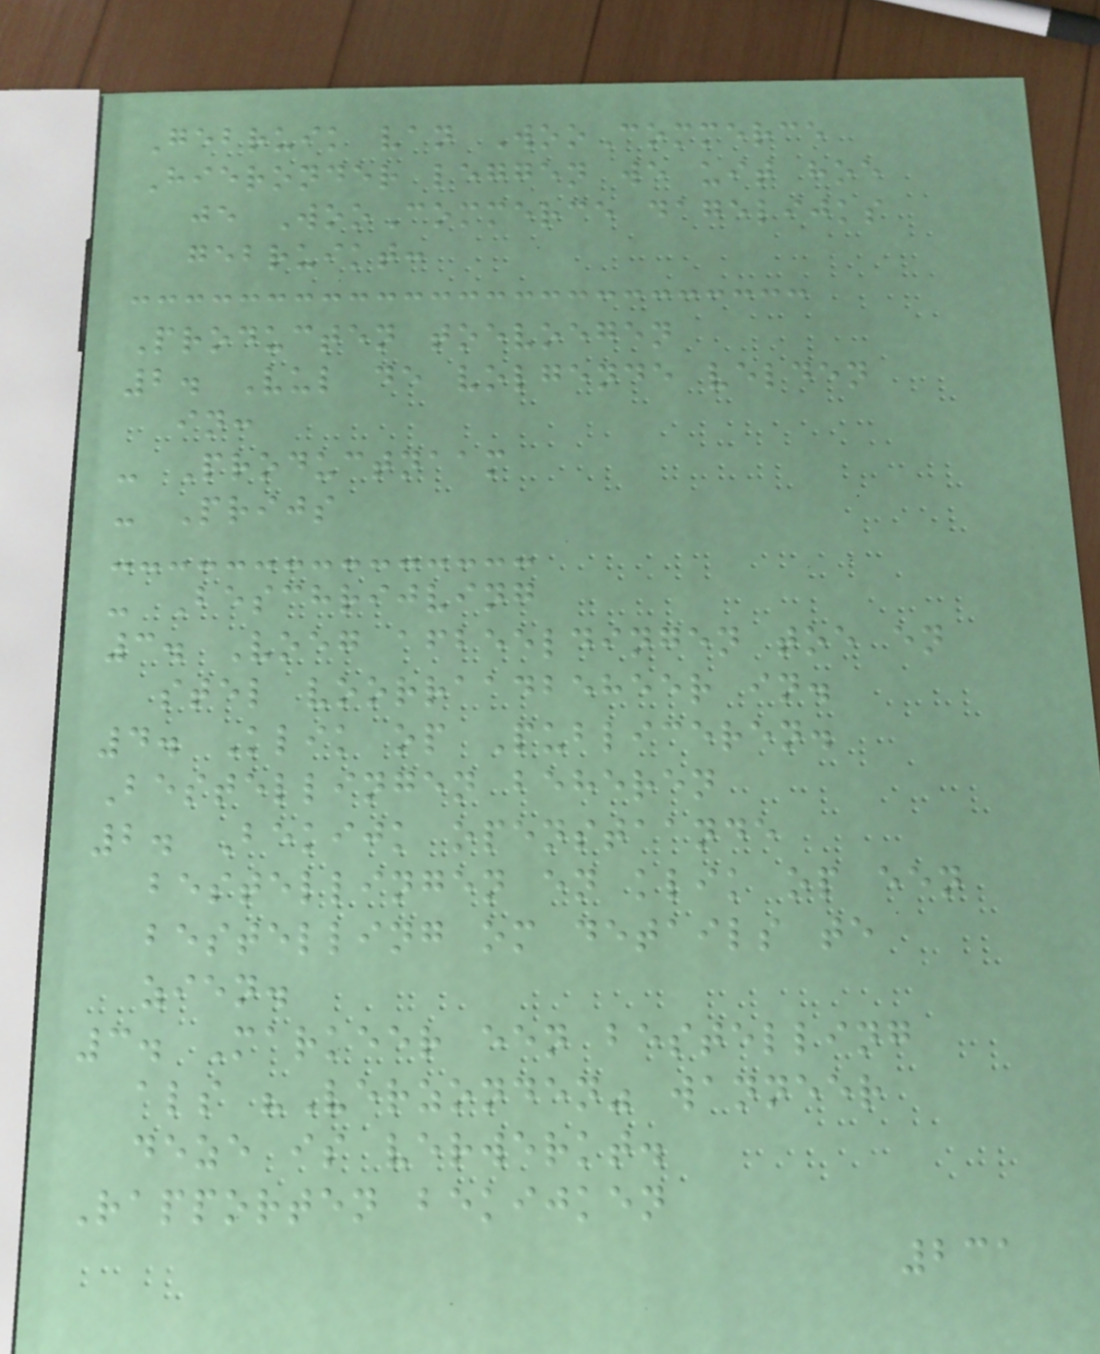Gebruik van WooCommerce
Hieronder leggen we uit hoe
je WooCommerce dagelijks
gebruikt:
Producten toevoegen
2. Vul de volgende velden
in:
- Productnaam
- Prijs
- Beschrijving
3. Voeg afbeeldingen toe en
stel voorraadbeheer in.
4. Klik op Publiceren.
Bestellingen beheren
2. Bekijk openstaande
bestellingen en klik op een
bestelling om details te
zien.
3. Markeer een bestelling
als "Verzonden" wanneer
deze is verwerkt.
Rapporten bekijken
231
